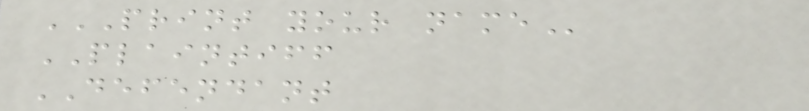PRINT YOUR NAME
PLAINTIFF
DEFENDANT
